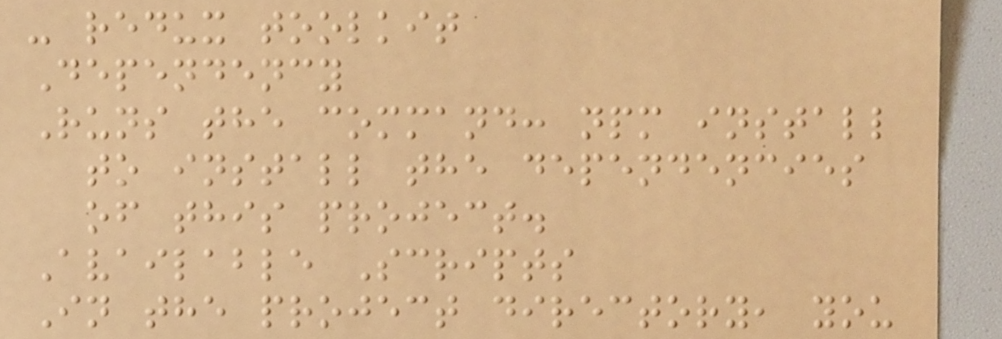- redux toolkit
Dependency
Runs the command: npm install
to install the dependencies
of this project.
Available Scripts
In the project directory, you
